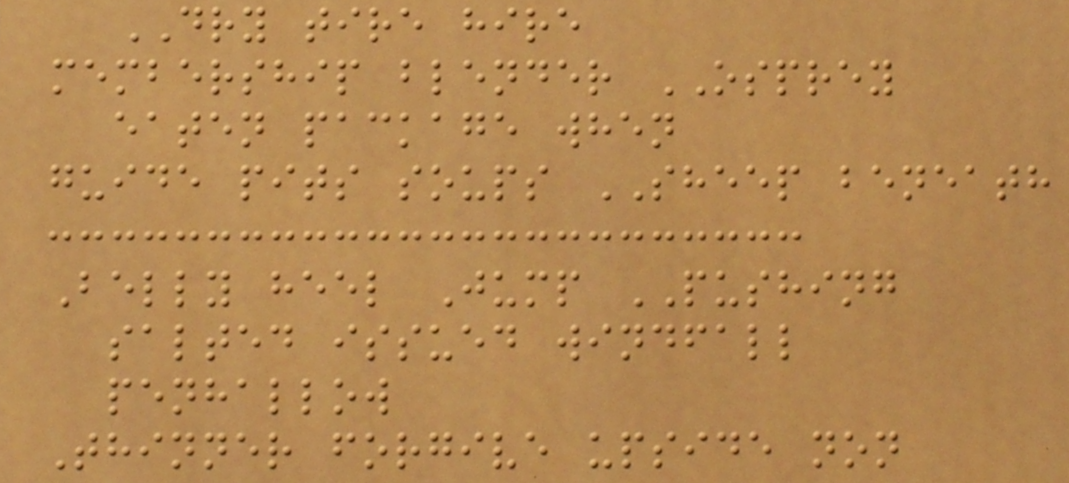DRY tire hire
membership blender OSPREY
eaten package when
guide pits soups SHEEP beneath
Belly heel Jump PUSHING
salted issued windfall
penhallow
Thinner forgive upside non
